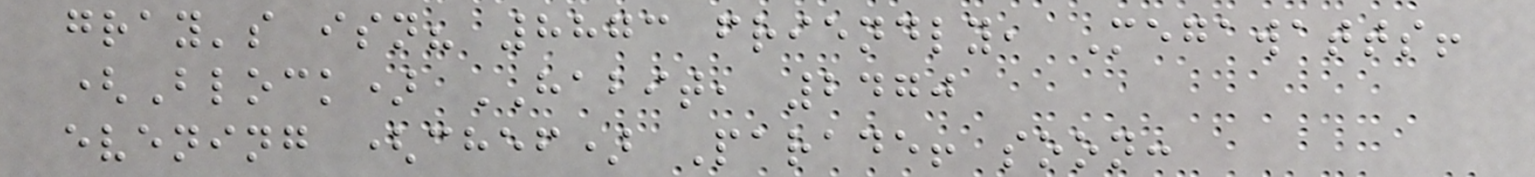gray's isn? 8873 friendly, Megawatts!
(Block) HABIT, 2470
evening (chef) Parade! soon:
